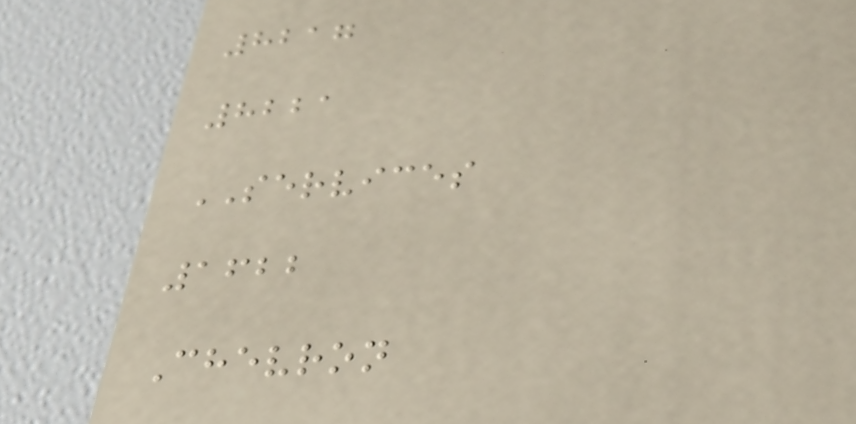8217
8221
SERVICES
1622
Chevron
